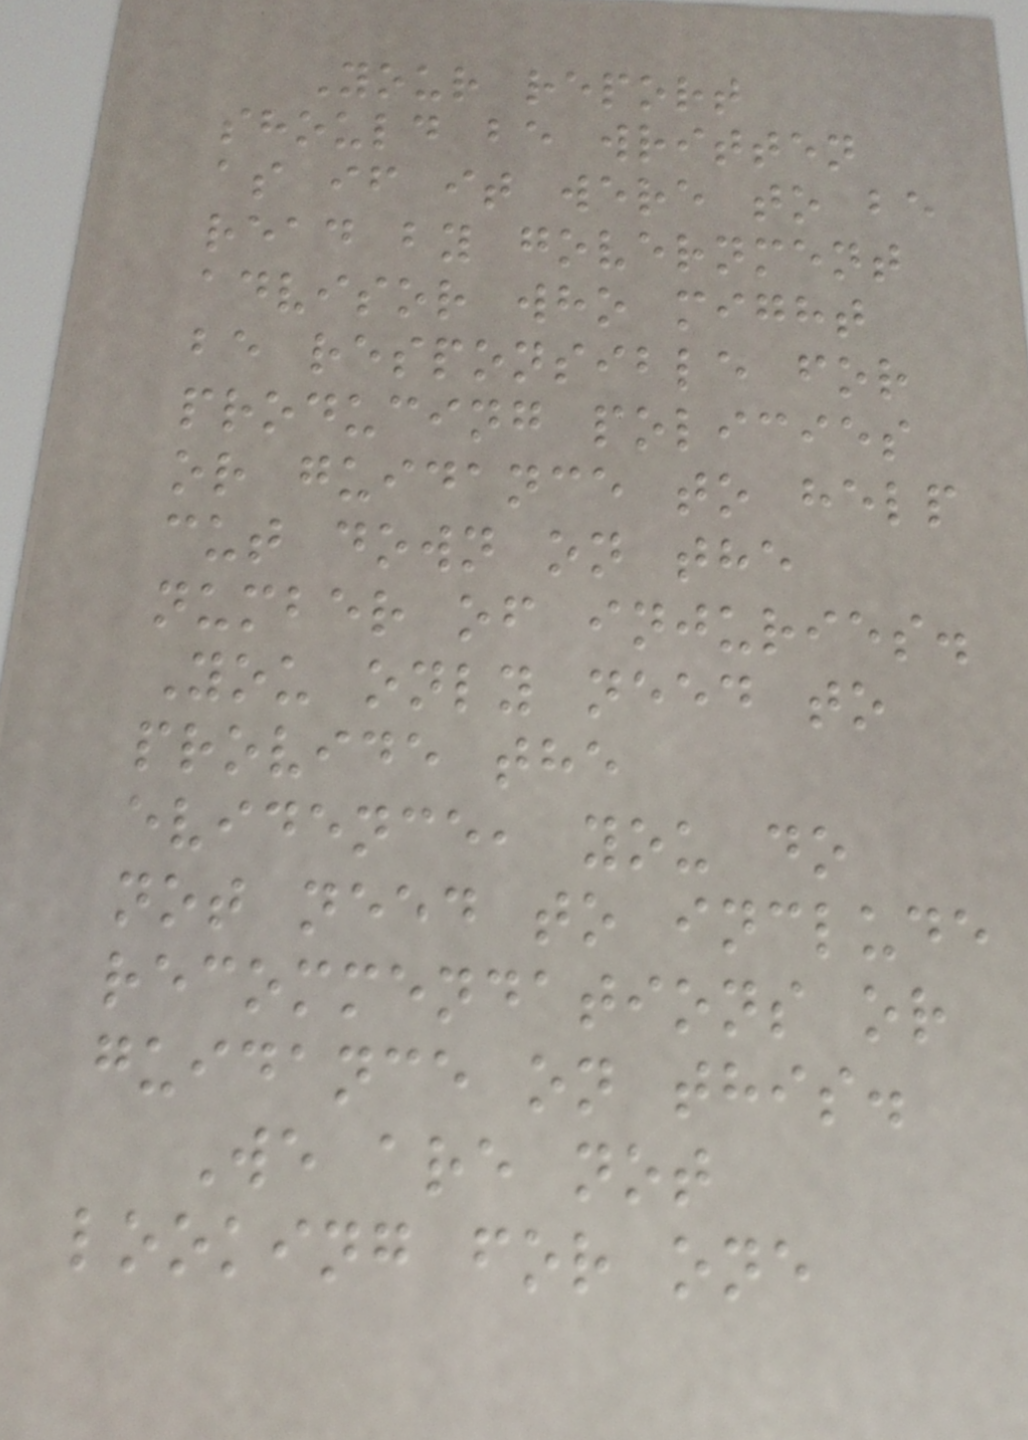Your report
should be written
as if it were to be
read by government
advisor who might
be responsible for
producing policies
or guidance to help
cut down on the
number of injuries.
You only need to
provide the
evidence, you do
not need to include
recommendations or
guidance on this.
We are not
looking for one
